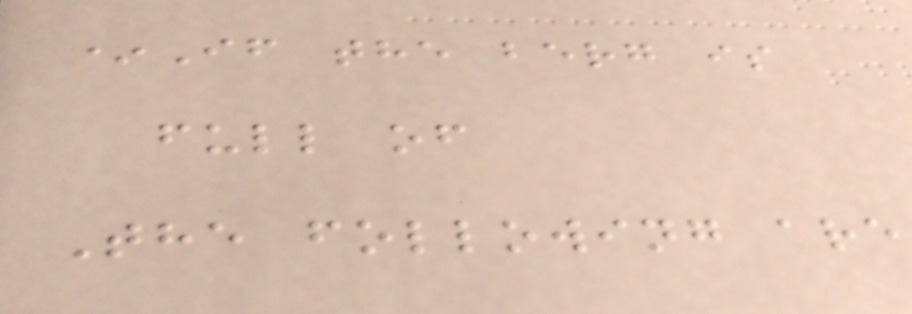*If the berg is
full of
The following are
